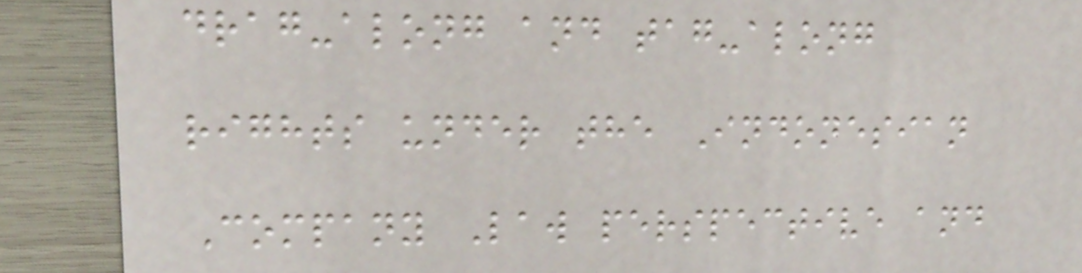drag-along and tag-along
rights under the Indonesian
Company Law perspective and
